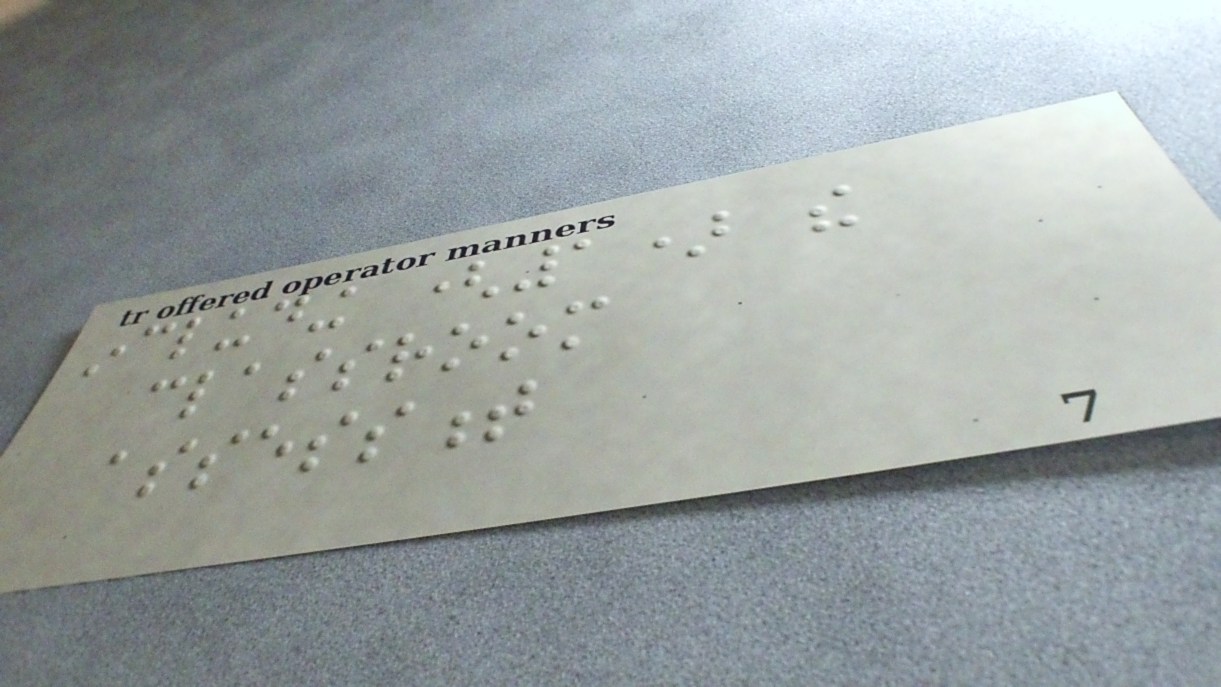including (1) the
classroom
assessment
